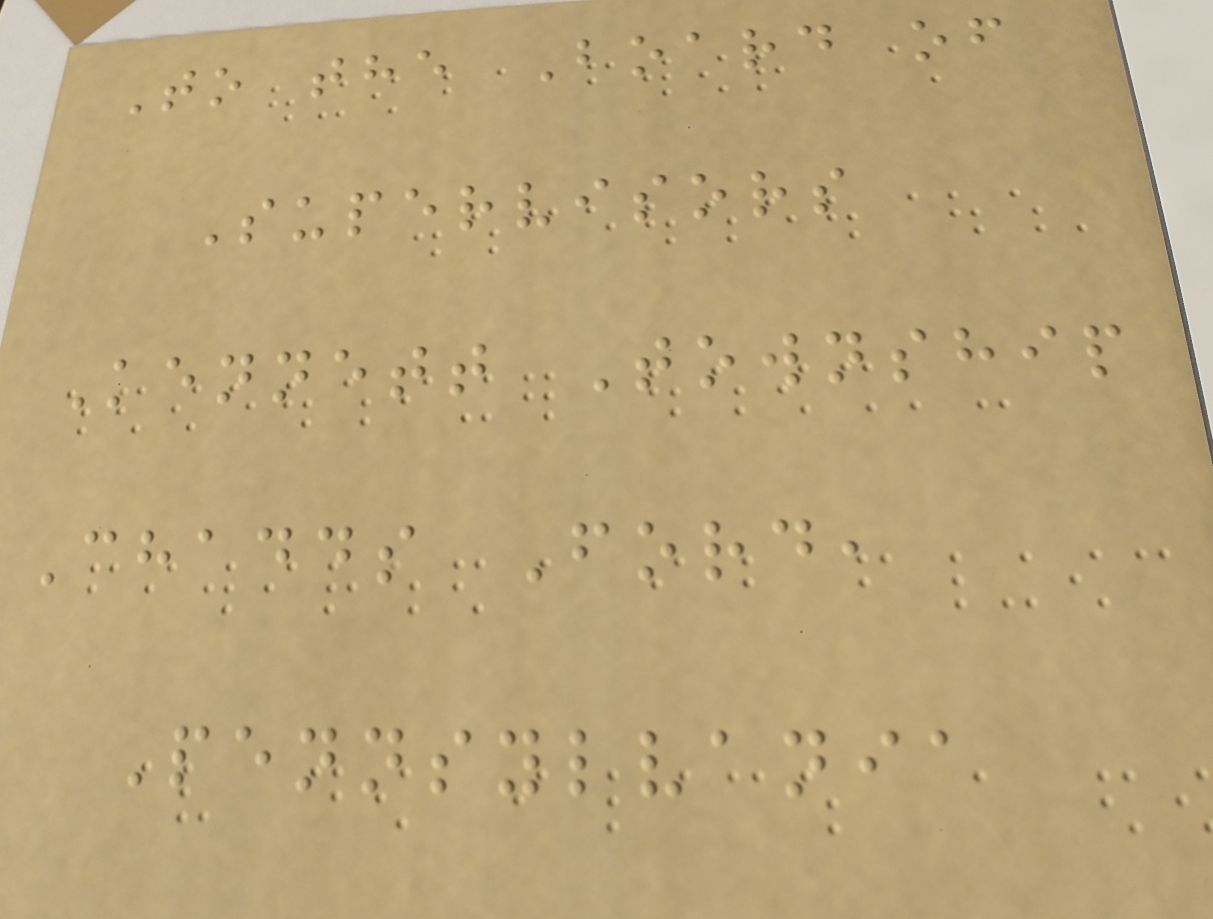To the Board of
Supervisors
Kennett Township
Chadds Ford,
Pennsylvania
